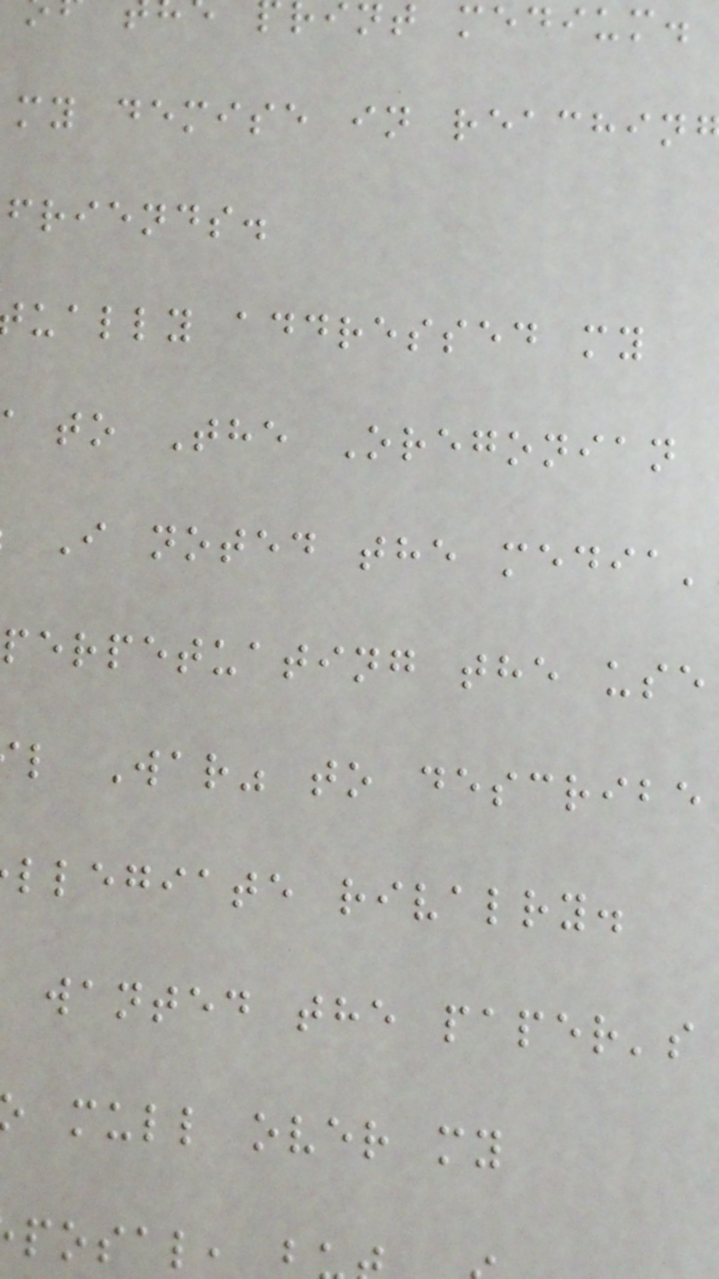int medium.
my demise in reachin
friends.
ually addressed my
to The Oregonian
I noted the media'
perpetuating the use
l War" to describe
llegiate rivalry.
wanted the paper's
mull over my
posal,
